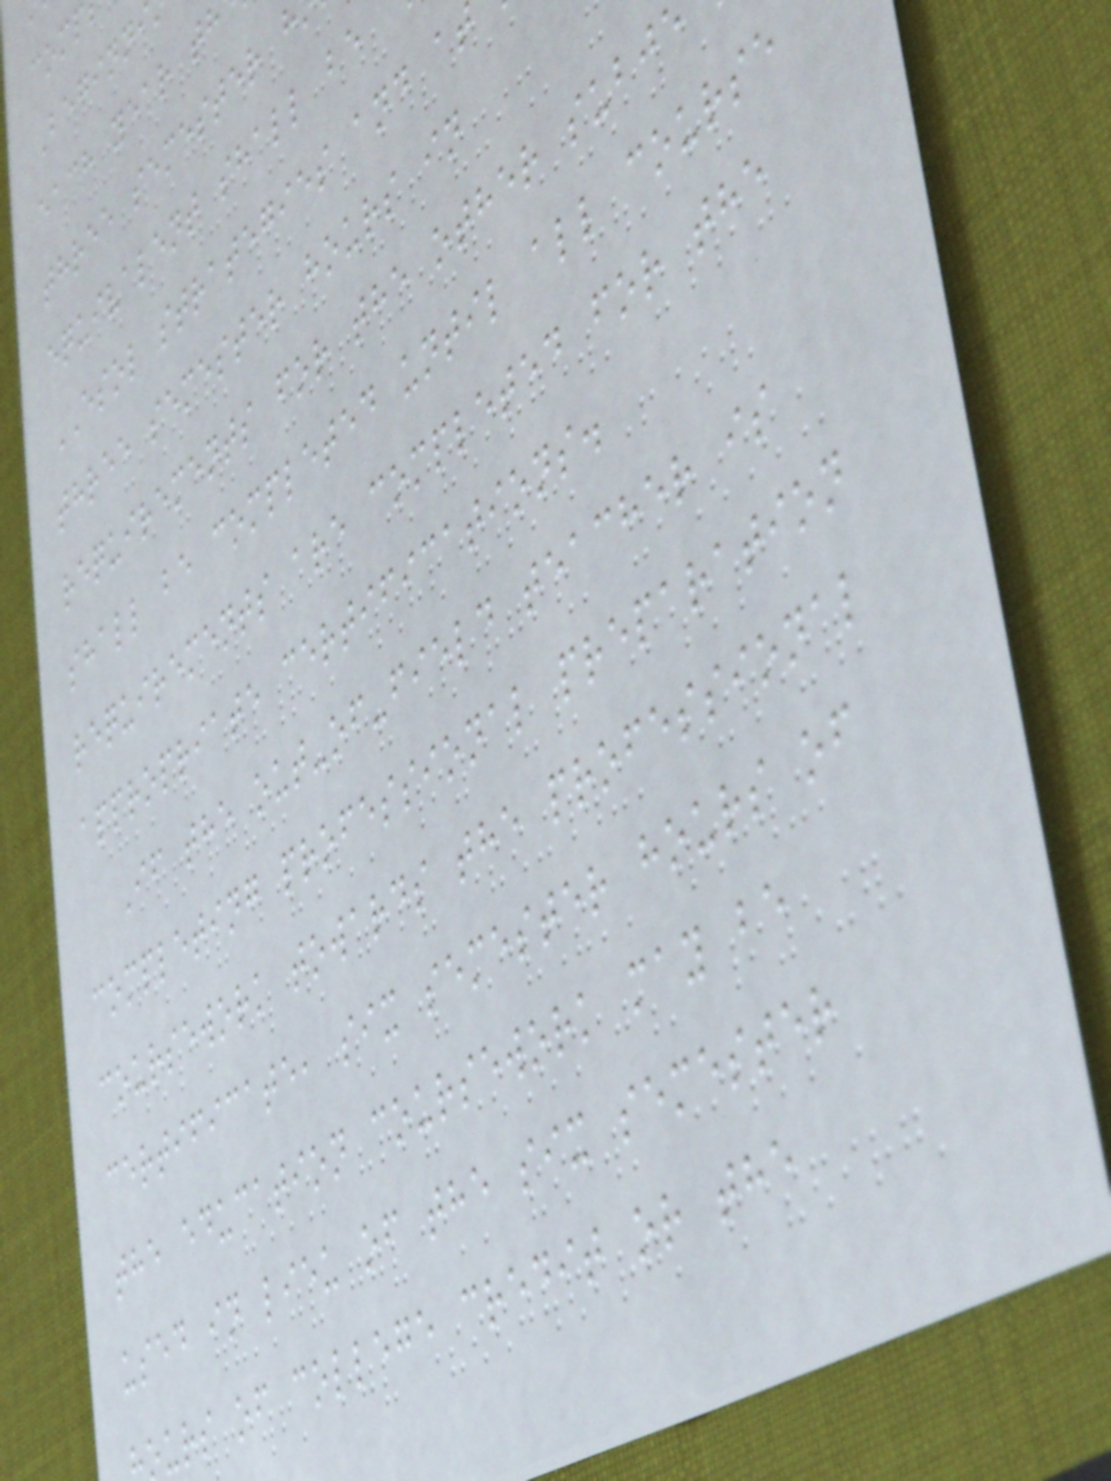each year th
three semester h
equivalent shall be
ESOL strategies and at
three semester hours in
requirements for the other subje
shall be completed until all course
requirements are completed for the
appropriate certifications.
If the out-of-field teacher is
completing professional preparation
coursework towards the professional
certificate, six semester hours of
the education coursework may be
used in lieu of the six semester
ours of college credit or the
